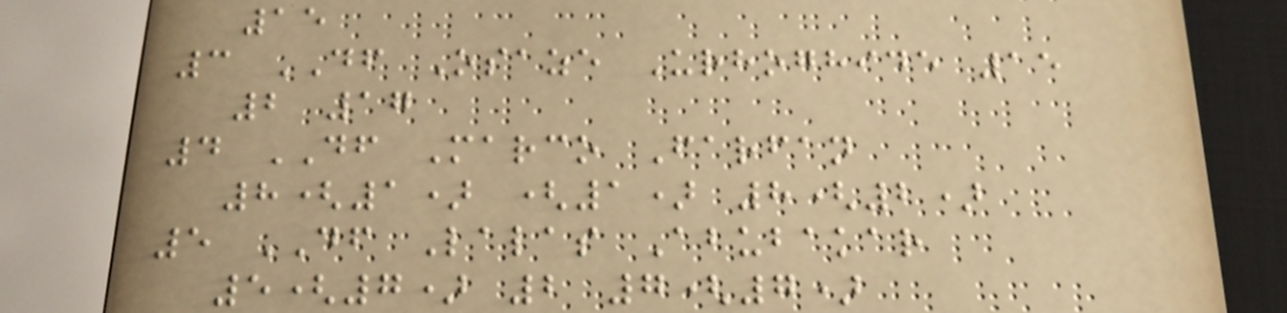15
3 DF Osaze Urhoghide 15
2 17
4 DF Marco Farfan
8(1) (1) 8(2)
5 DF Lalas Abubakar
5(7) 2 7(7)
